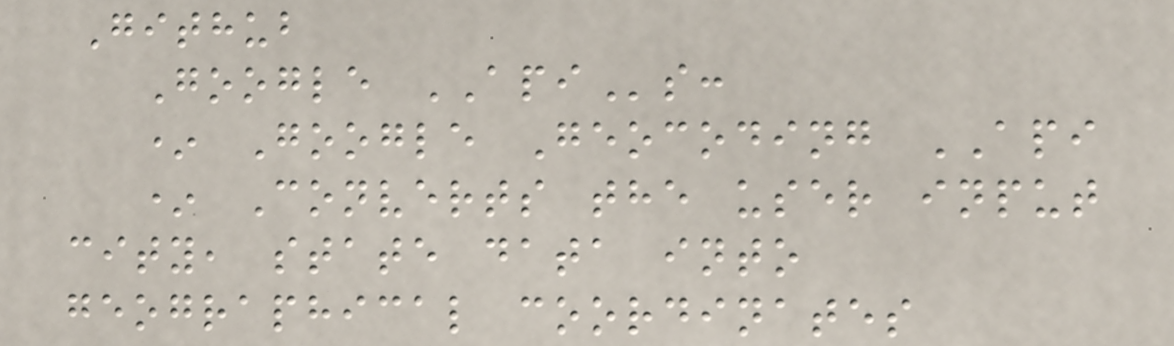Github
Google APIs:
* Google Geocoding API
* Converts the user input
city, state data into
geographical coordinates
